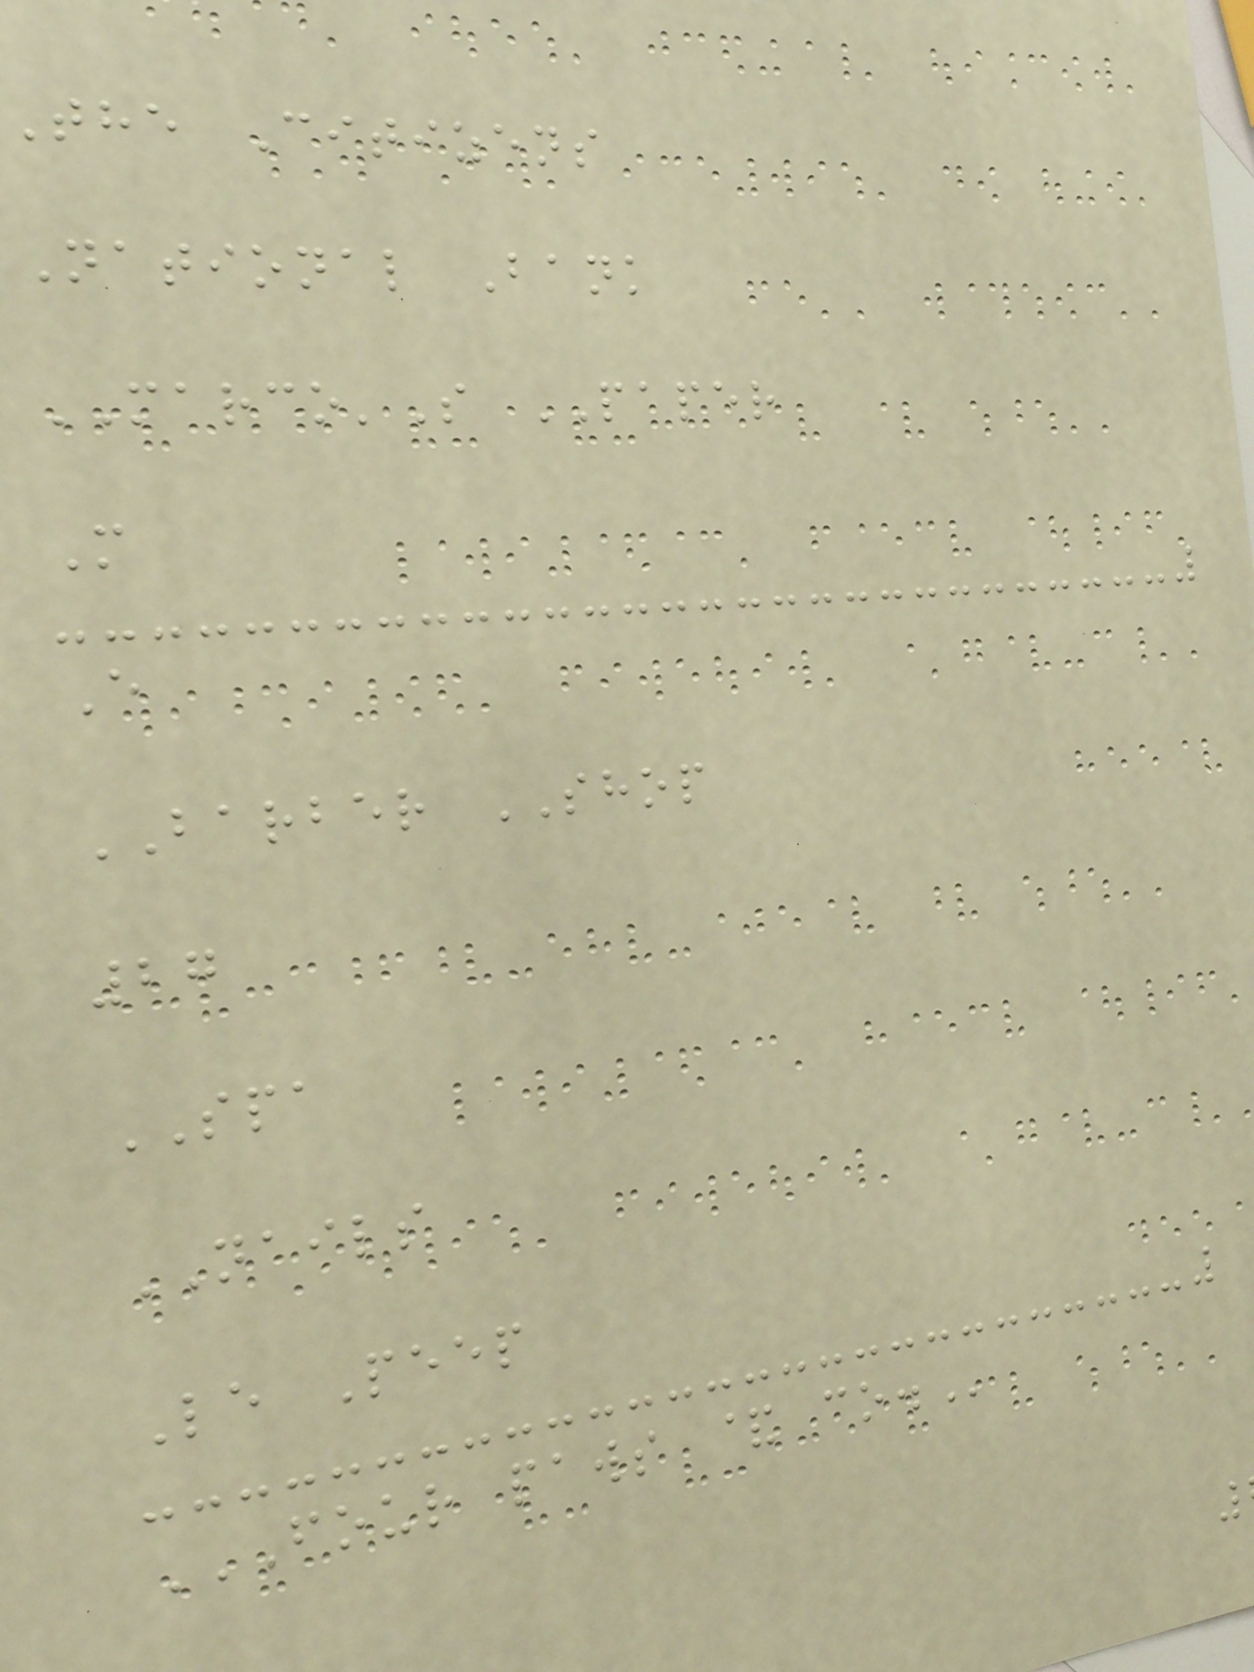the Citizens
National Bank
MARCO'S PAPER
M
E
BARBER SHOP
27
SPA
NAILS
Le Peep
FOUR PAWS & CO.
